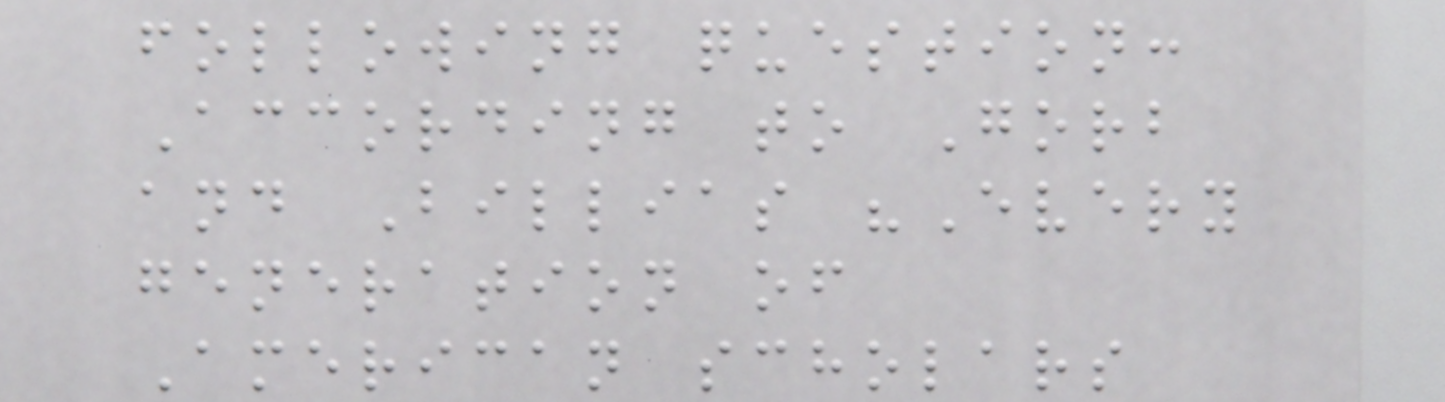following question:
According to Gorb
and Billias "Every
generation of
American scholars
